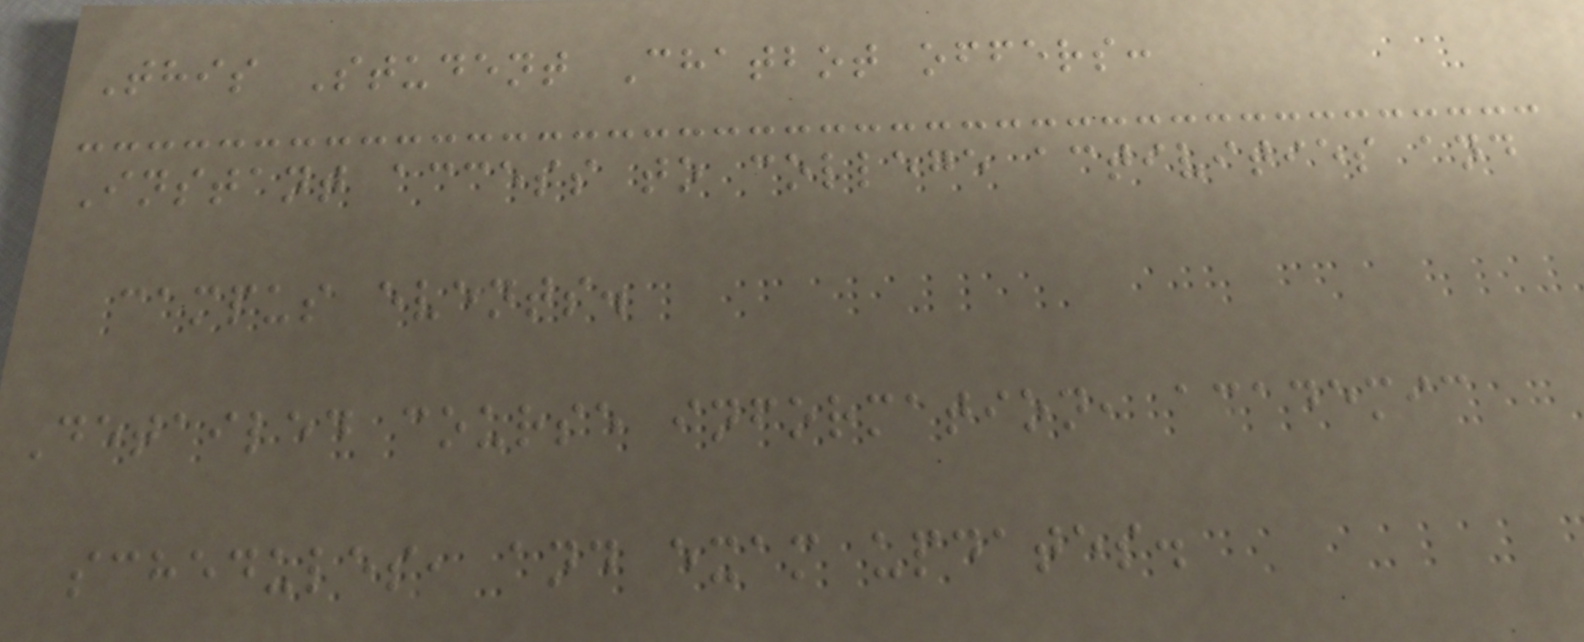This Student Chatbot offers:
Instant access to college activities and
campus events.
Detailed course information, academic
schedules, and exam updates.
